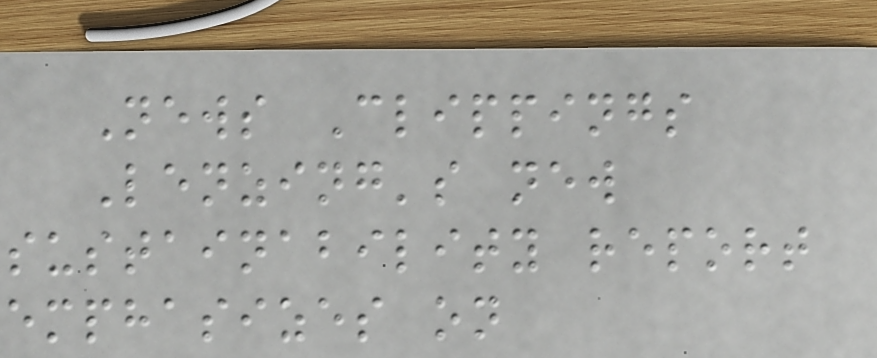News Clippings
Lenzing's new
sustainability report
emphasizes on
